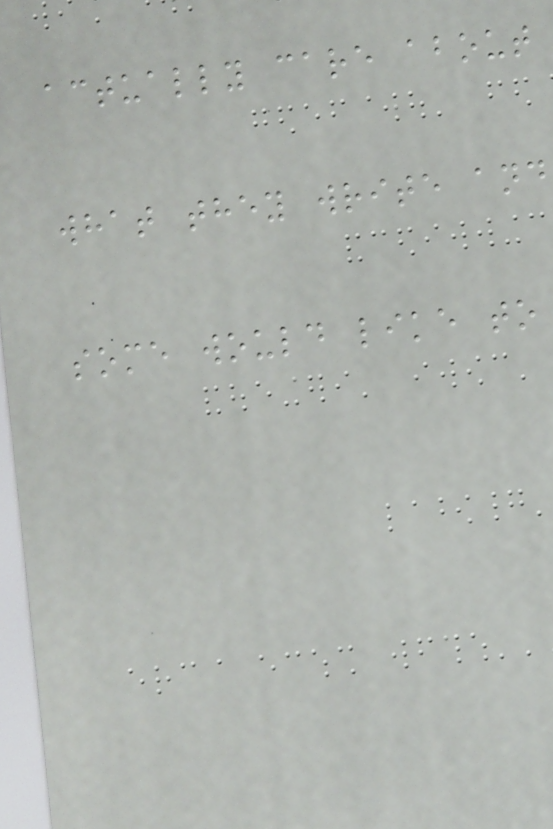actually care about
what they write and
some would like to
